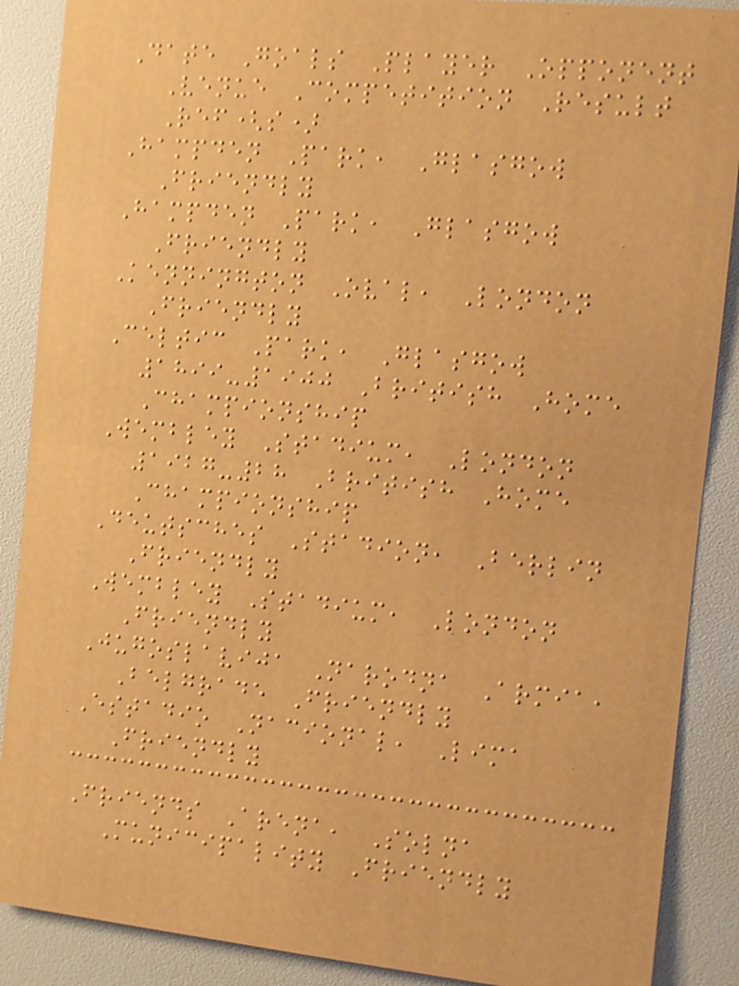Date Goals Player Opponent
Venue Competition Result
Ref(s)
Hampden Park, Glasgow
Friendly
Hampden Park, Glasgow
Friendly
Kennington Oval, London
Friendly
Celtic Park, Glasgow
1899-1900 British Home
Championship
Wembley Stadium, London
1927-28 British Home
Championship
Deutsches Stadion, Berlin
Friendly
Wembley Stadium, London
Friendly
Jugoslavija Narodna Armia,
Belgrade Friendly
Estadio Nacional, Lima
Friendly
Friends Arena, Solna
Municipality Friendly
